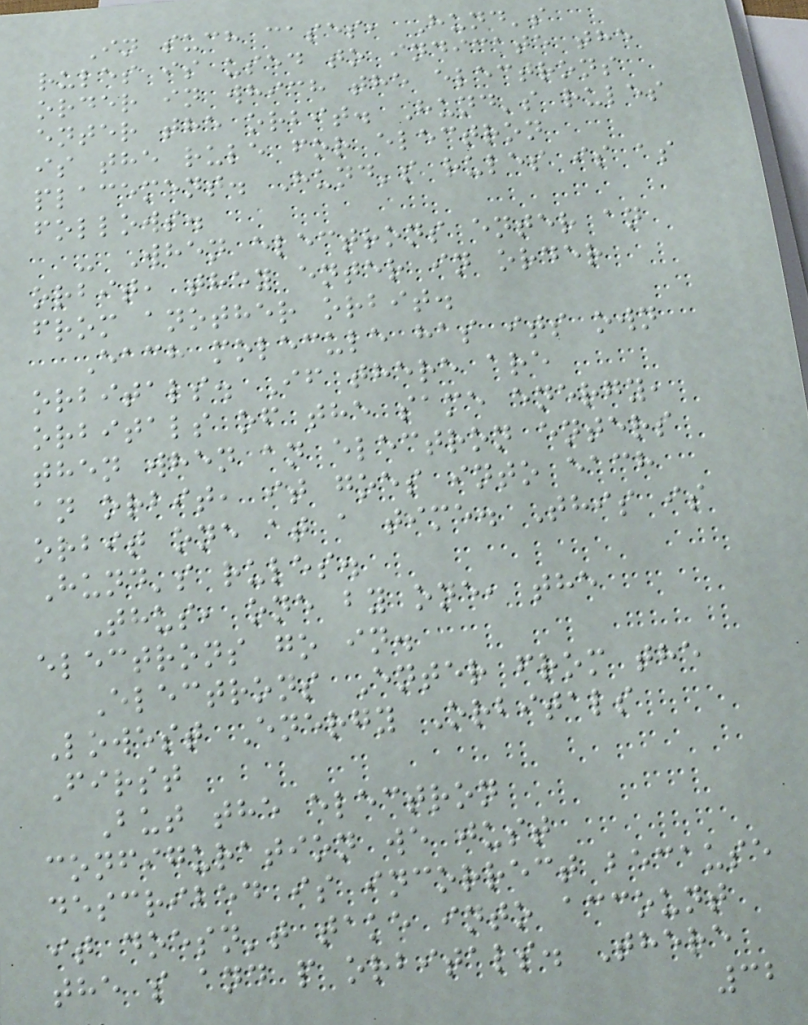In such cases, Hund's
rules is used to indicate the
order in which the electrons
enter the orbit. Hund's rules
is the rule for electron
placement. Hund's rules is as
follows.
- When electrons enter an
orbit, they enter in order
from another orbit.
Each molecule has its own
orbitals. If there are
orbitals of the same energy,
then when an electron enters
an orbit, it goes into each
orbit one at a time. This is
Hund's rules.
Thus, one by one, the
electrons go in.
Electrons Enter from the
Lowest Energy Orbitals
First
But the electron
configuration we just
described is incorrect because
it doesn't take into account
the s and p orbitals. There
32
